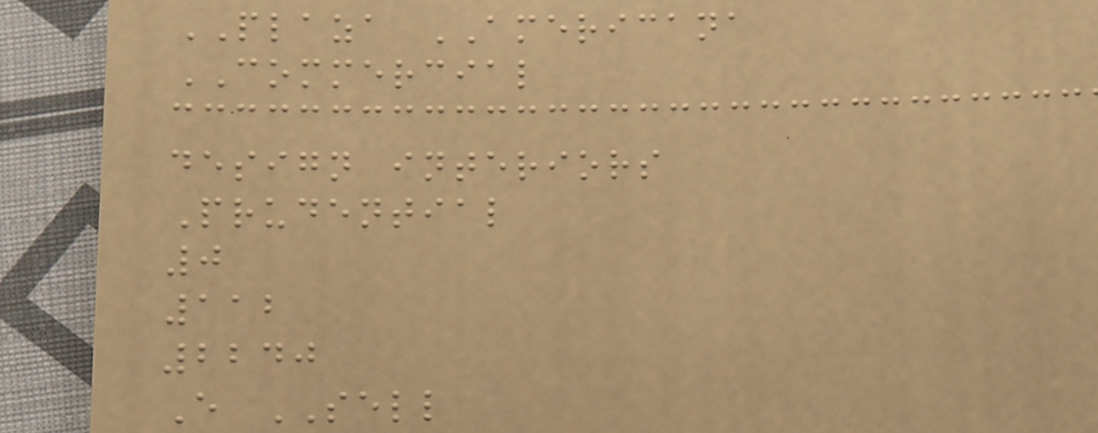PLAZA AMERICANA
COMMERCIAL
design interiors
Prudential
0
112
2240
E SELL
